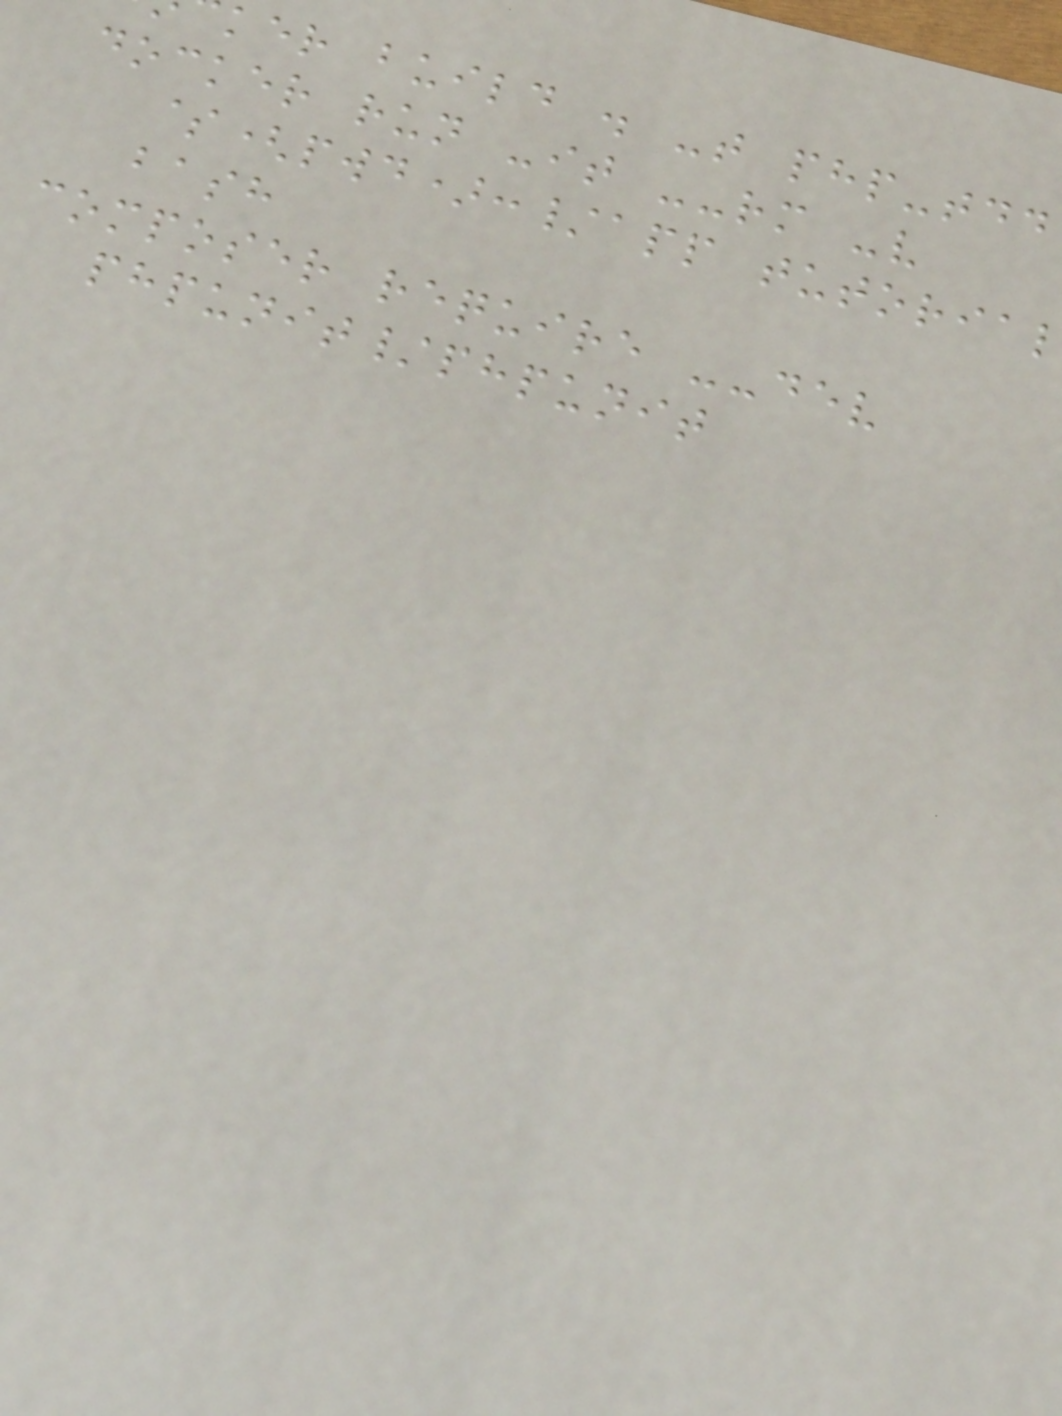ker build . -t php-tdd
docker run -it --rm -v
$(pwd):/app tutoria
bash
composer require --dev
phpunit/phpunit
